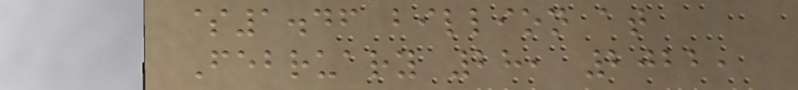$1.46 billion at
February 28, 2022,
